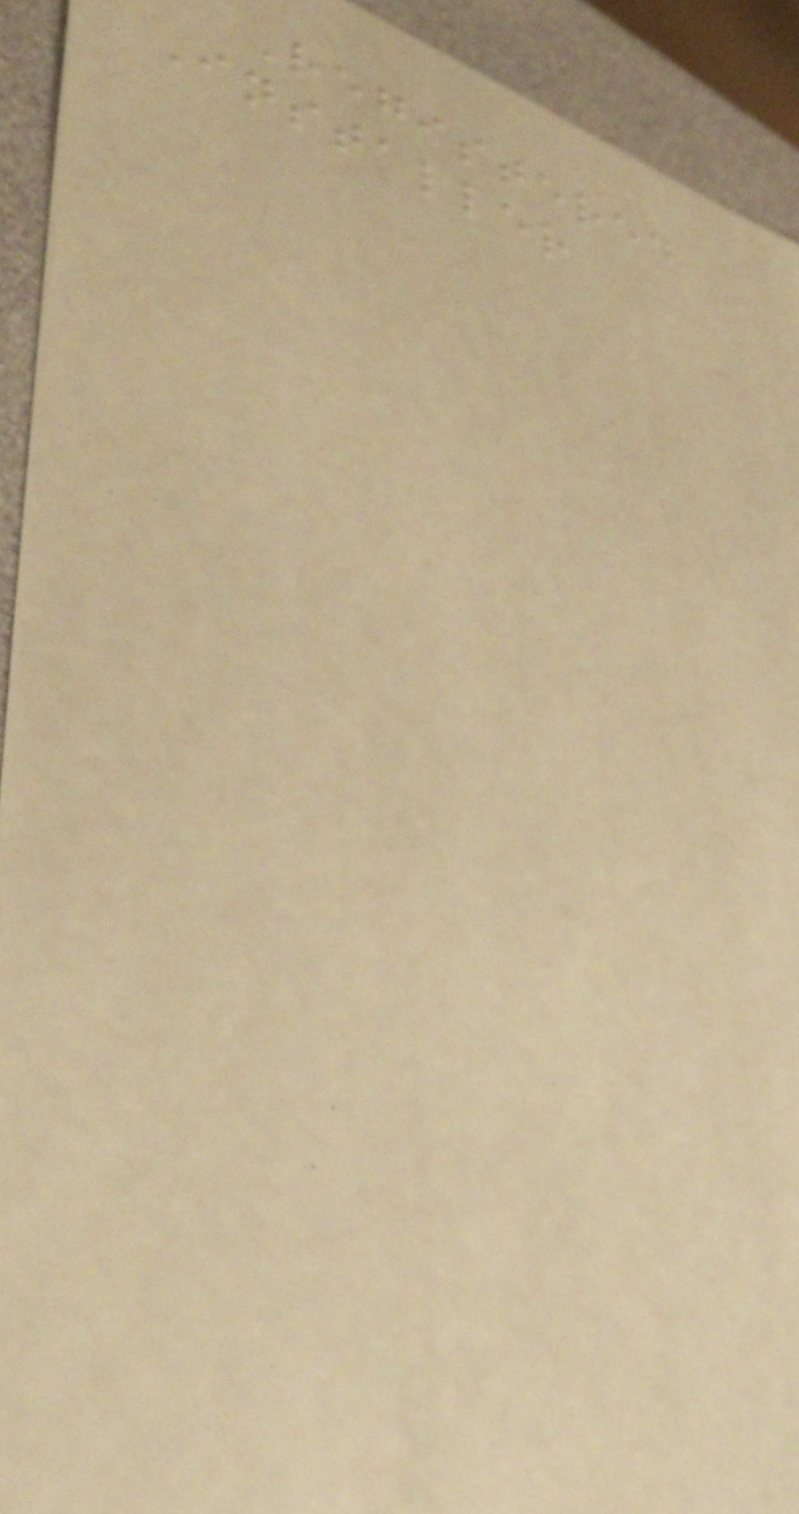Registered
Installer
